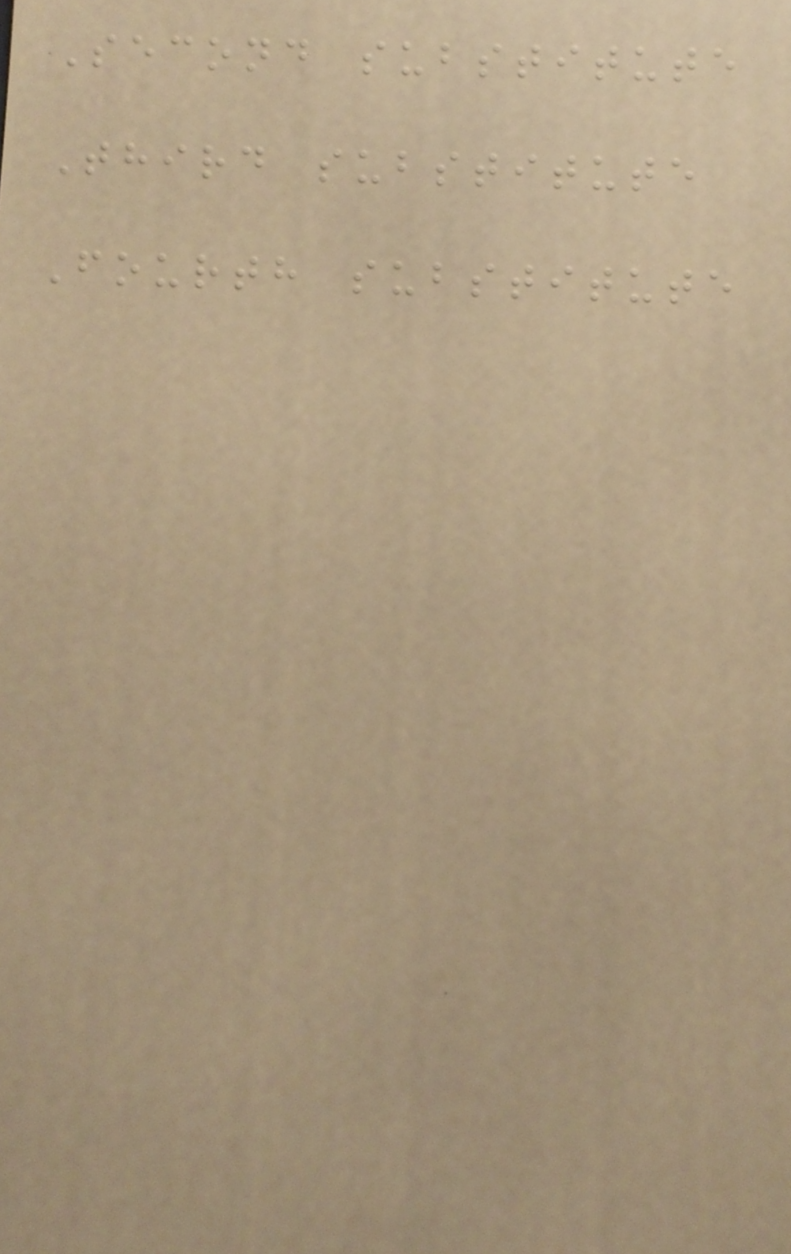Second substitute
Third substitute
Fourth substitute
